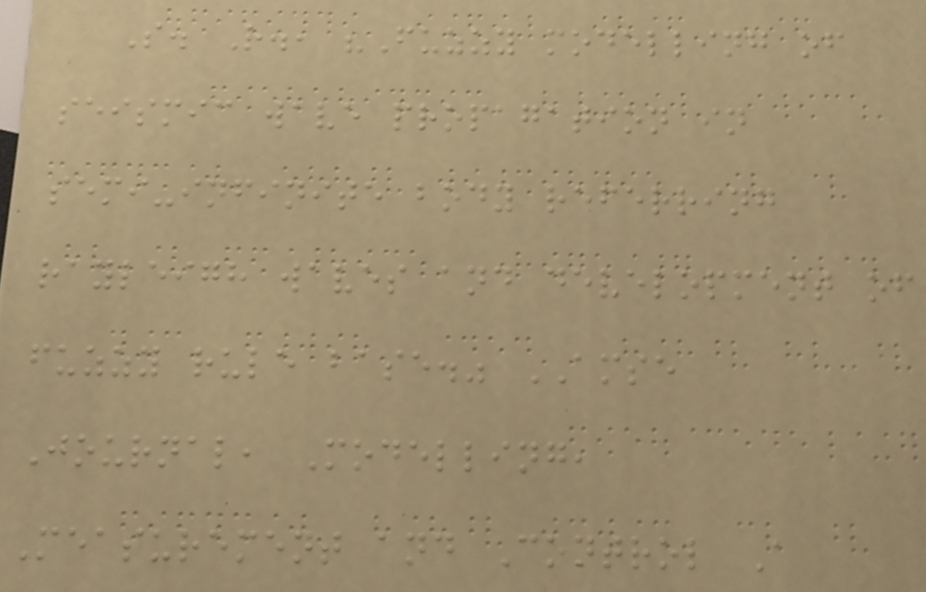S. R., "Fuzzy modelling of
seismic wave propagation in
semi-infinite body referring
rayleigh waves and development of
fuzzy rule base." AMSE
Journal, Modelling,
Measurement and Control A
